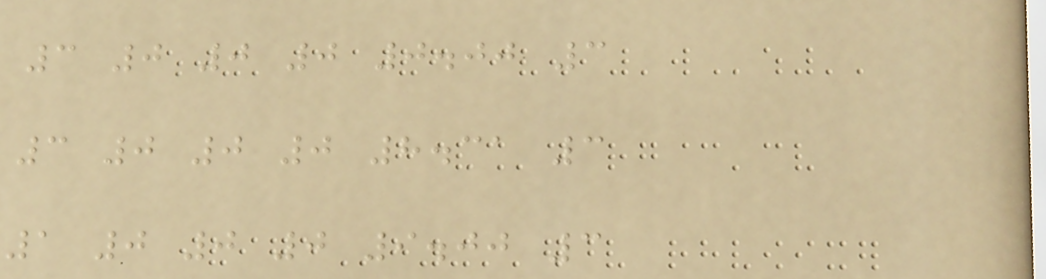3 0 0 0 0.00 3
3 0 0 0 8.31 3
1 0 0 0 9.00 3
